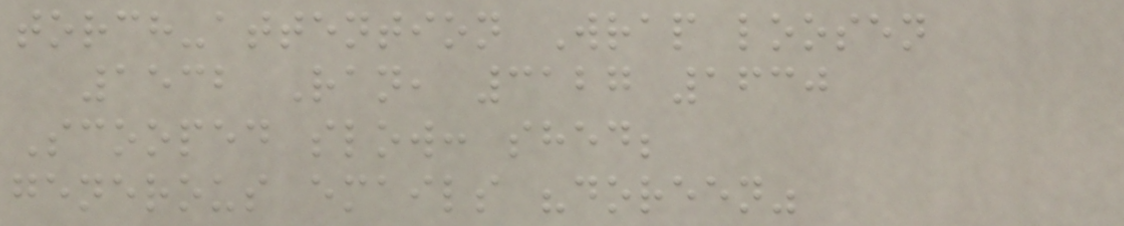torch-attention Wrap loosen
1532 Ran, 3127 1630
Scooped slow: shed;
generous emails "doreen"
